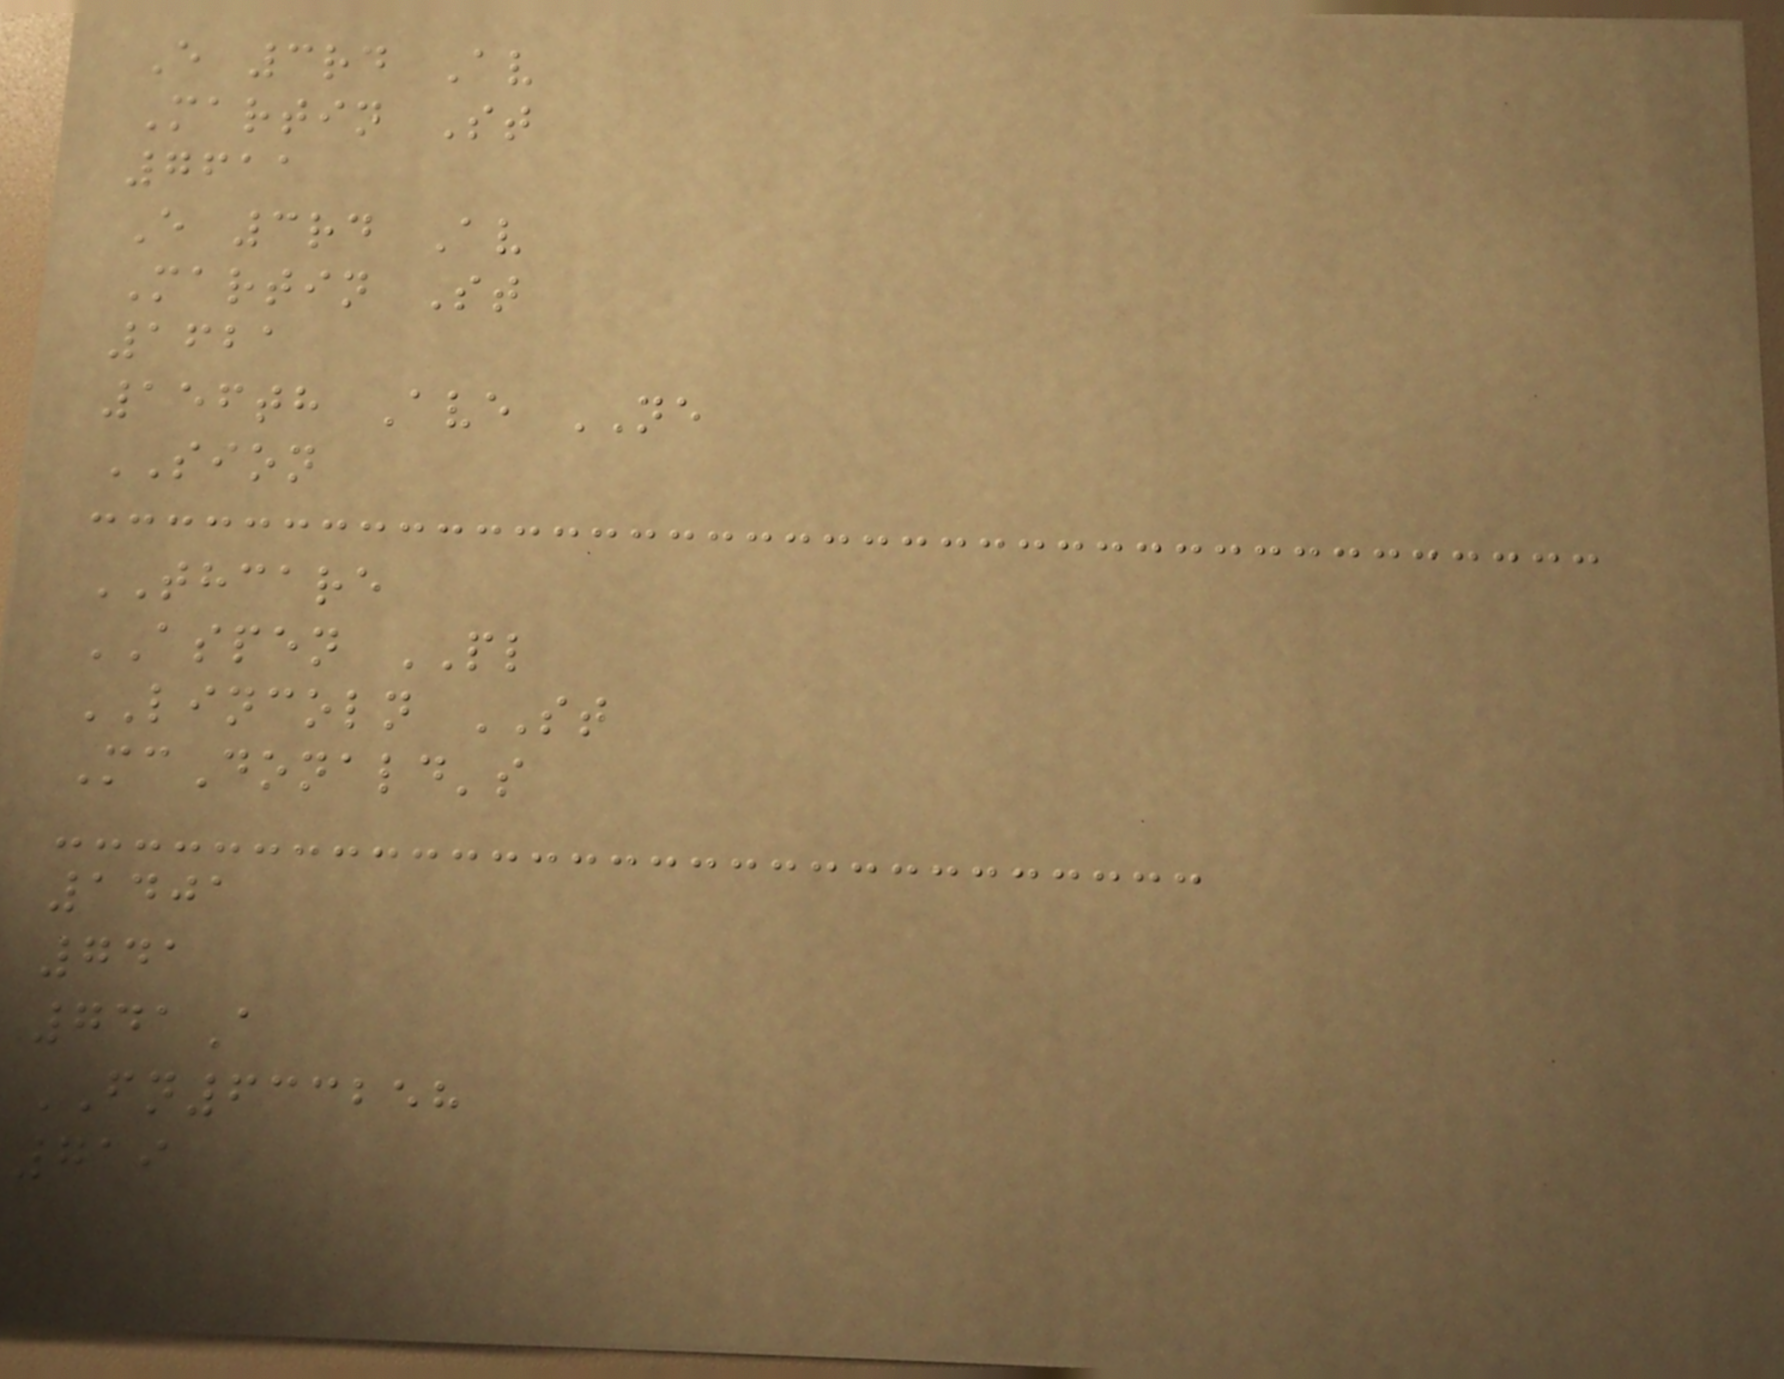E 3rd Av
Martin St
7611
E 3rd Av
Martin St
1621
156th Ave NE
SION
THCARE
ASPEN PL
LINCOLN ST
McDonald's
1401
741
741A
FN633258
719
